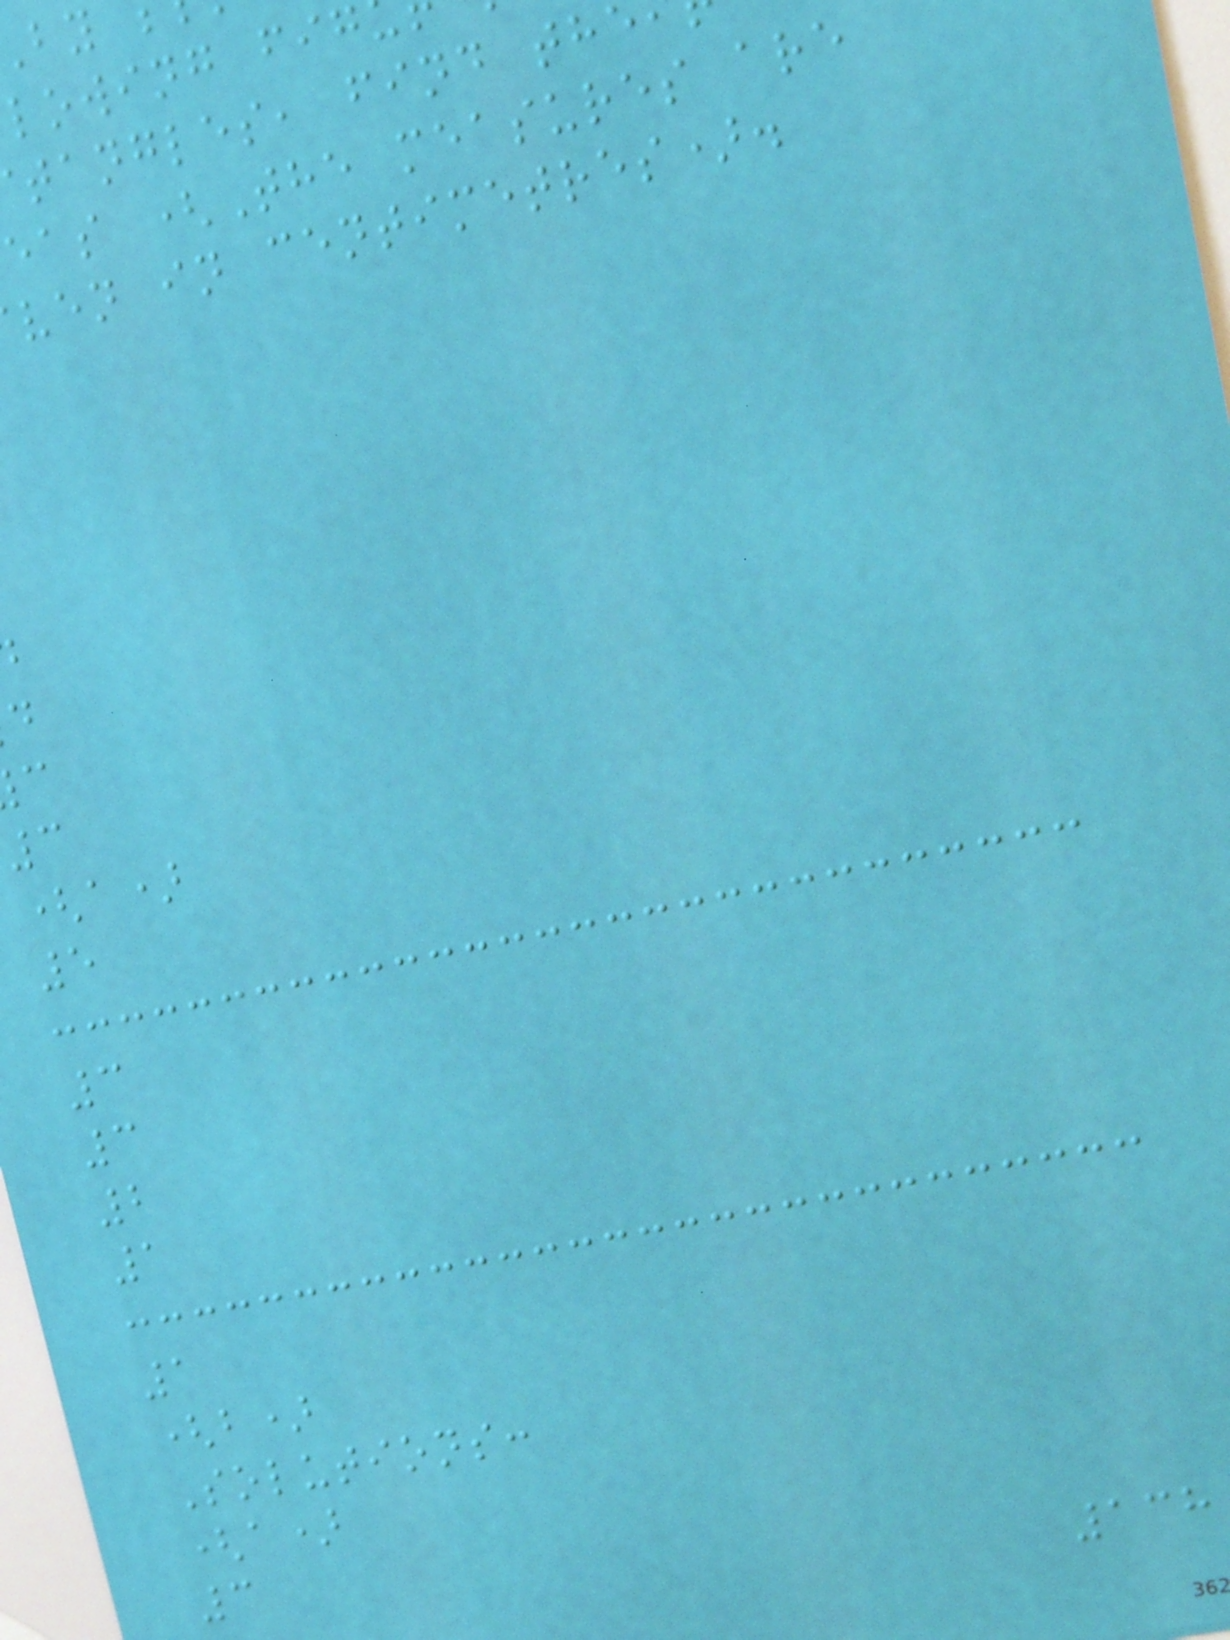lowing fig
tangles, find th
eas (The measures are
ven in centimetres).
3
(a)
5
3
3
2
1
1
(b)
Solutions:
(a)
3
138
